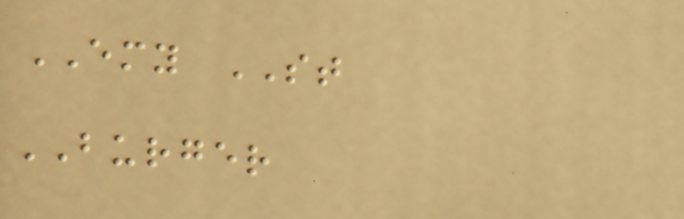EMY ST
BURGER
